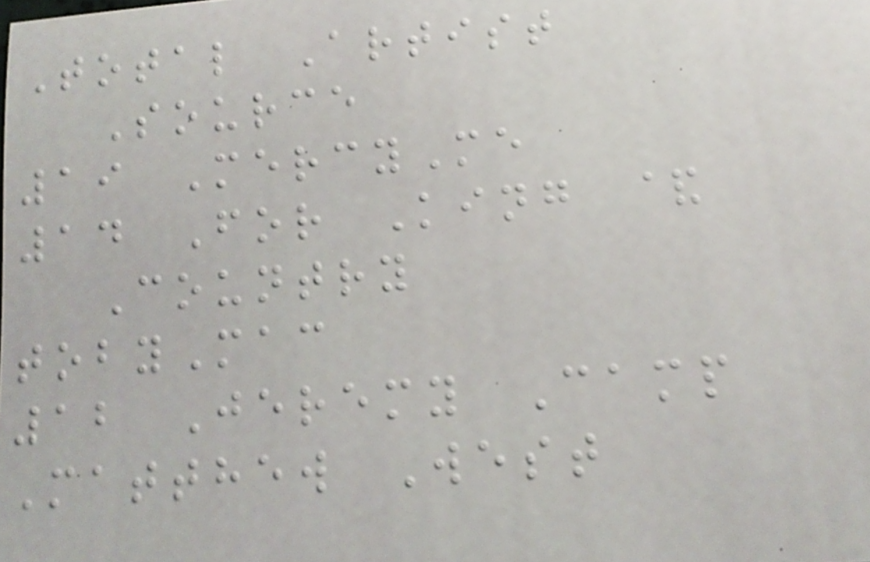Total Artist
Source
19 MercyMe
14 For King &
Country
tobyMac
12 Jeremy Camp
Matthew West
